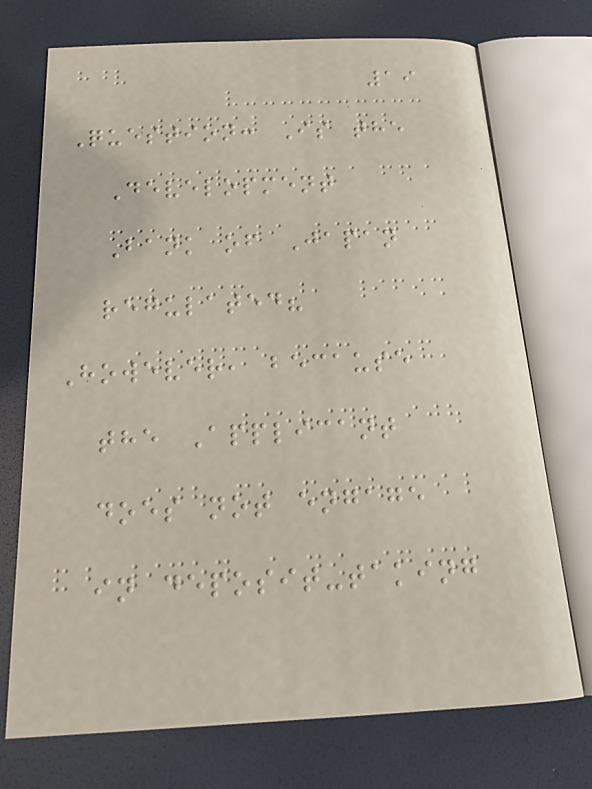19
Question: Is the
Development
Bank of Japan
regulated?
However, because
the Applicant
does not engage
in deposit-taking
